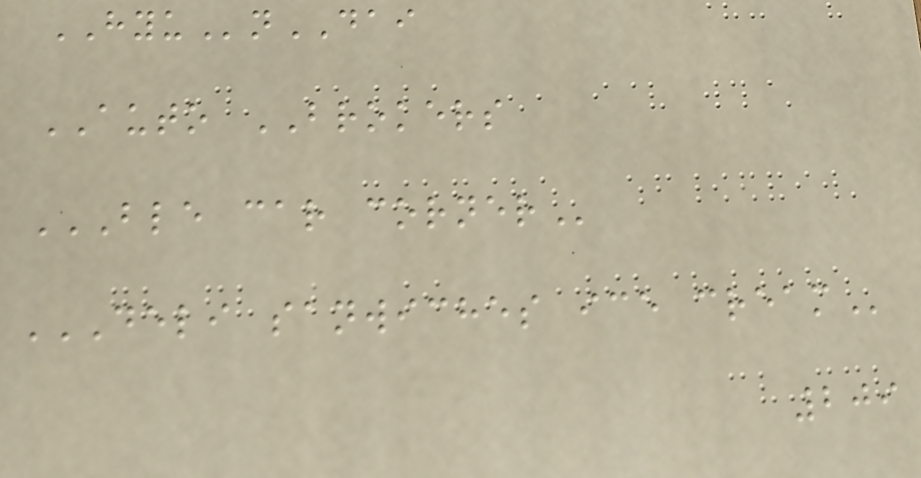HYUnDAI
AUTO BROKERS
BLE CAR CORNER
DELI SANWICHES ICE CREAM
209
